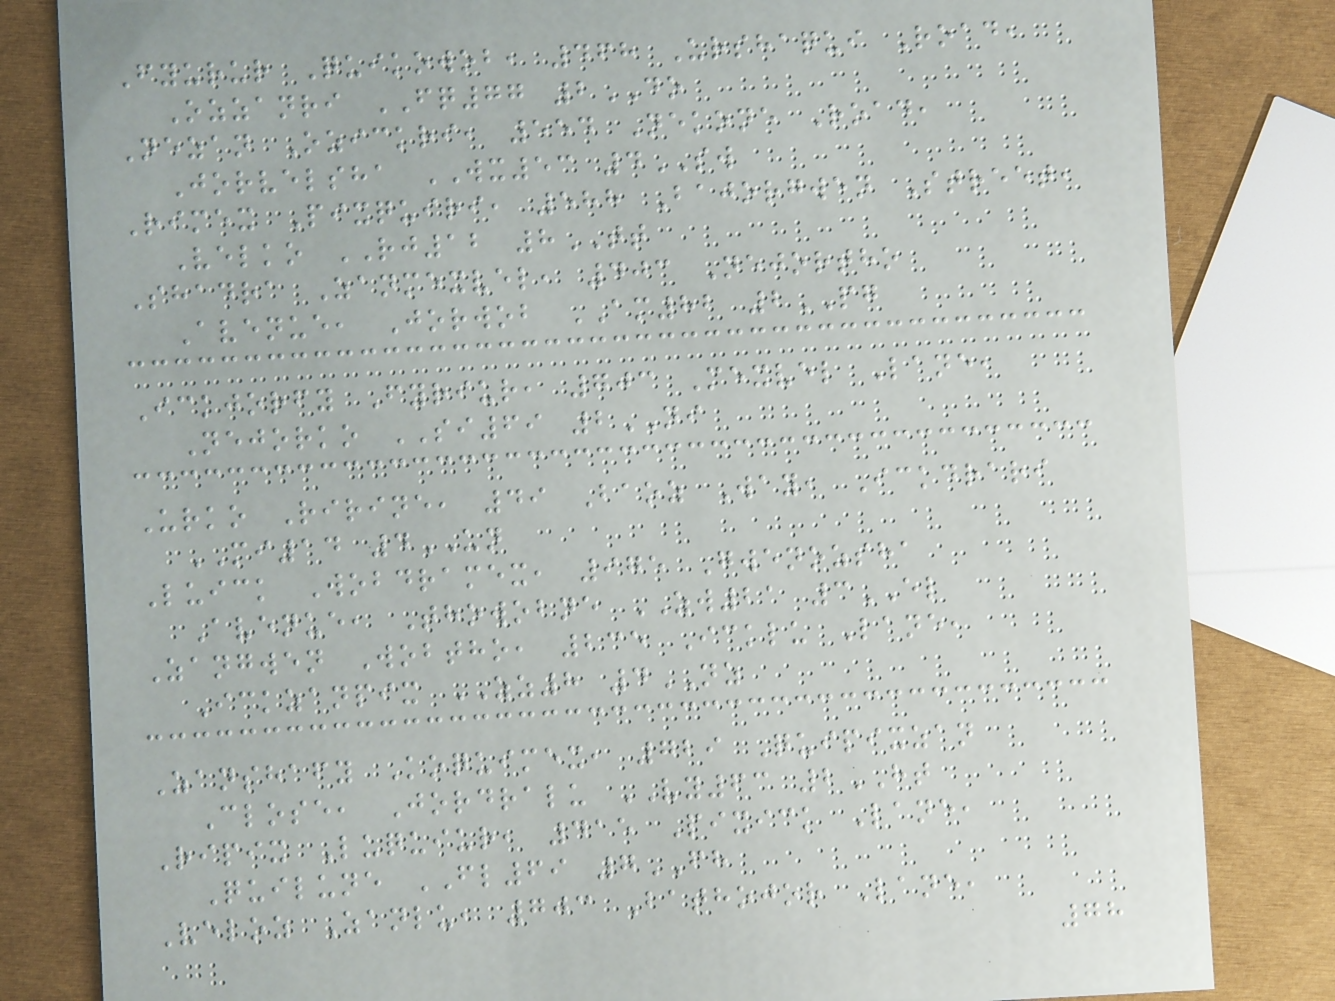Fyurur Quikowob, 468 Urshaqui Road,
Ozzanri FQ77 2DO
Nezan Ozickri, 554 Nekone Road,
Jorvelsha WX53 4SW
Rimex Pixquiri, 588 Bajorgwen Street,
Velko RJ12 8TT
Shadra Zanmexvel, 403 Nejortho
Avenue, Jorwob AM82 2PG
Ickjorfy Fyriur, 703 Mexvel Lane,
Nejorko SI69 2NI
Urko Ririne, 49 Baoz Way, Ickdrari
MI14 4UN
Luick Wobdramex, 975 Gwenozsha
Avenue, Thowobne ZW21 3EL
Zangwen Wobtho, 235 Icklu Lane,
Ickzanpix ZZ8 4NZ
Zanshafy Koquimex, 729 Quipixzan
Close, Jordralu VY63 2HT
Ripix Luquiur, 415 Pixick Lane,
Quilune FL69 7FH
Veloz Zanlu, 703 Bathojor Lane,
78
